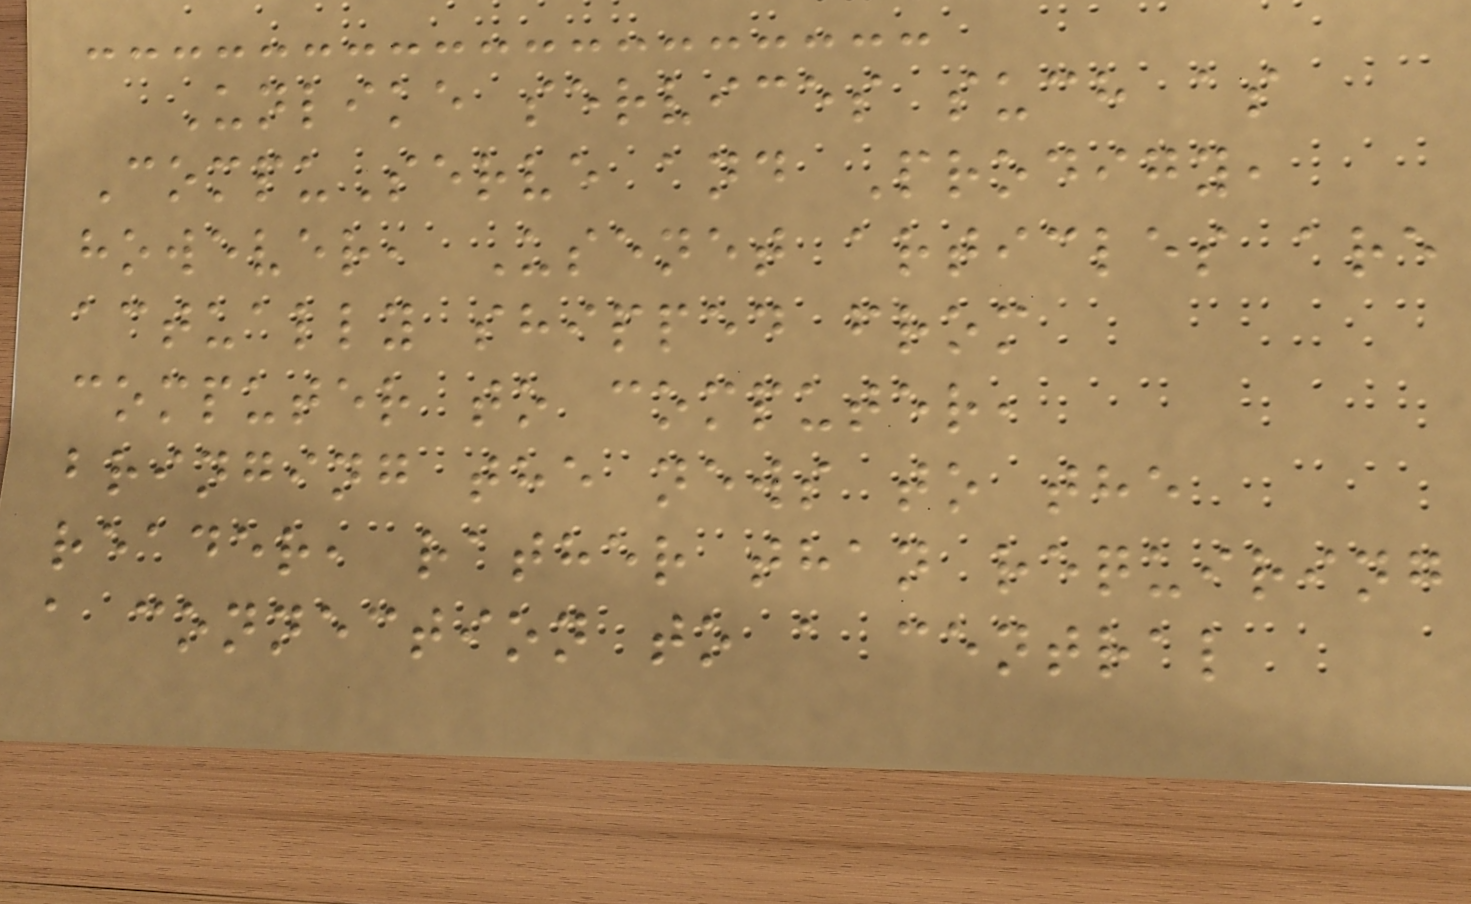Unlike services such as
CompuServe and Prodigy,
however, Usenet articles are
actually shipped from
computer to computer,
bringing the news to the
reader, rather than requiring
a connection to a central
